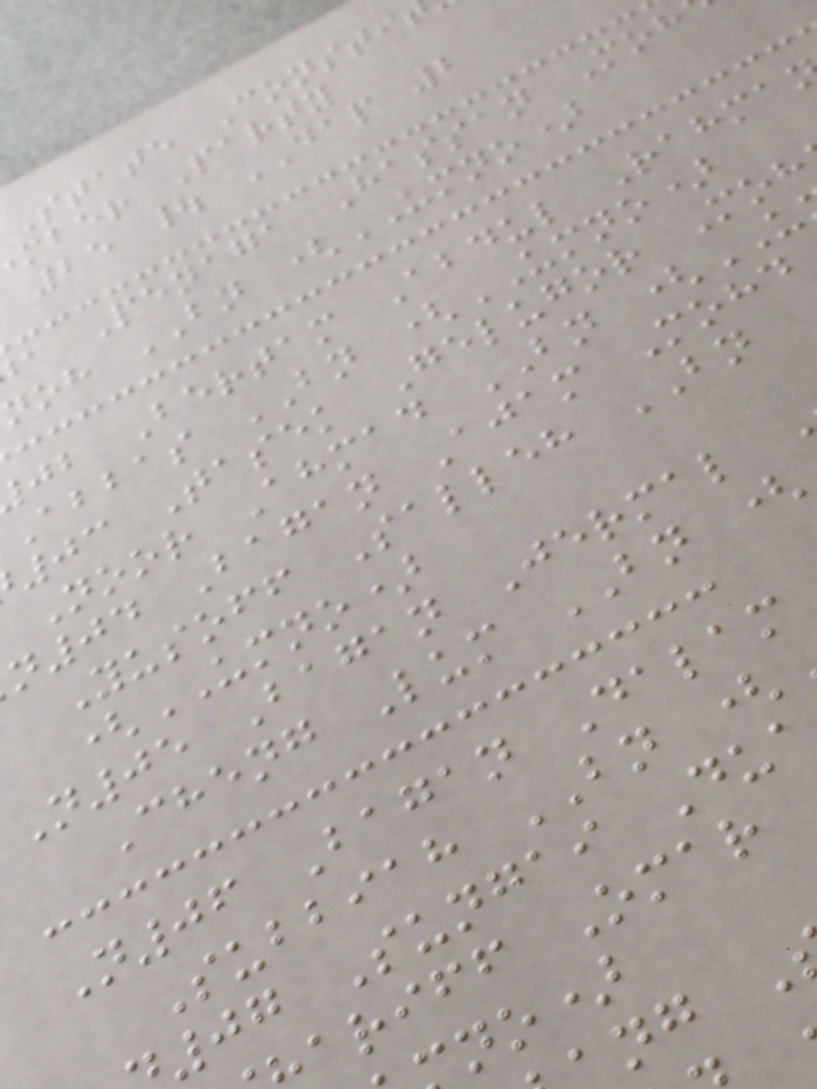State Consti
mber Party
25 | DAP 2
a Penaga Hassan Moh
noh BN (UMNO)
jb Bertam Abdul Rahma
Abbas BN (UMNO)
03 Tasek Gelugor Moh
Noor Ahmad BN (
n04 Bagan Ajam Mohd
Yusoff Salleh BN
(UMNO)
N05 Bagan Jermal
Cheng Lum BN (
N06 Bagan Dalam
Subbiah BN (
07 Sungai Dua
ariff Omar
no)
